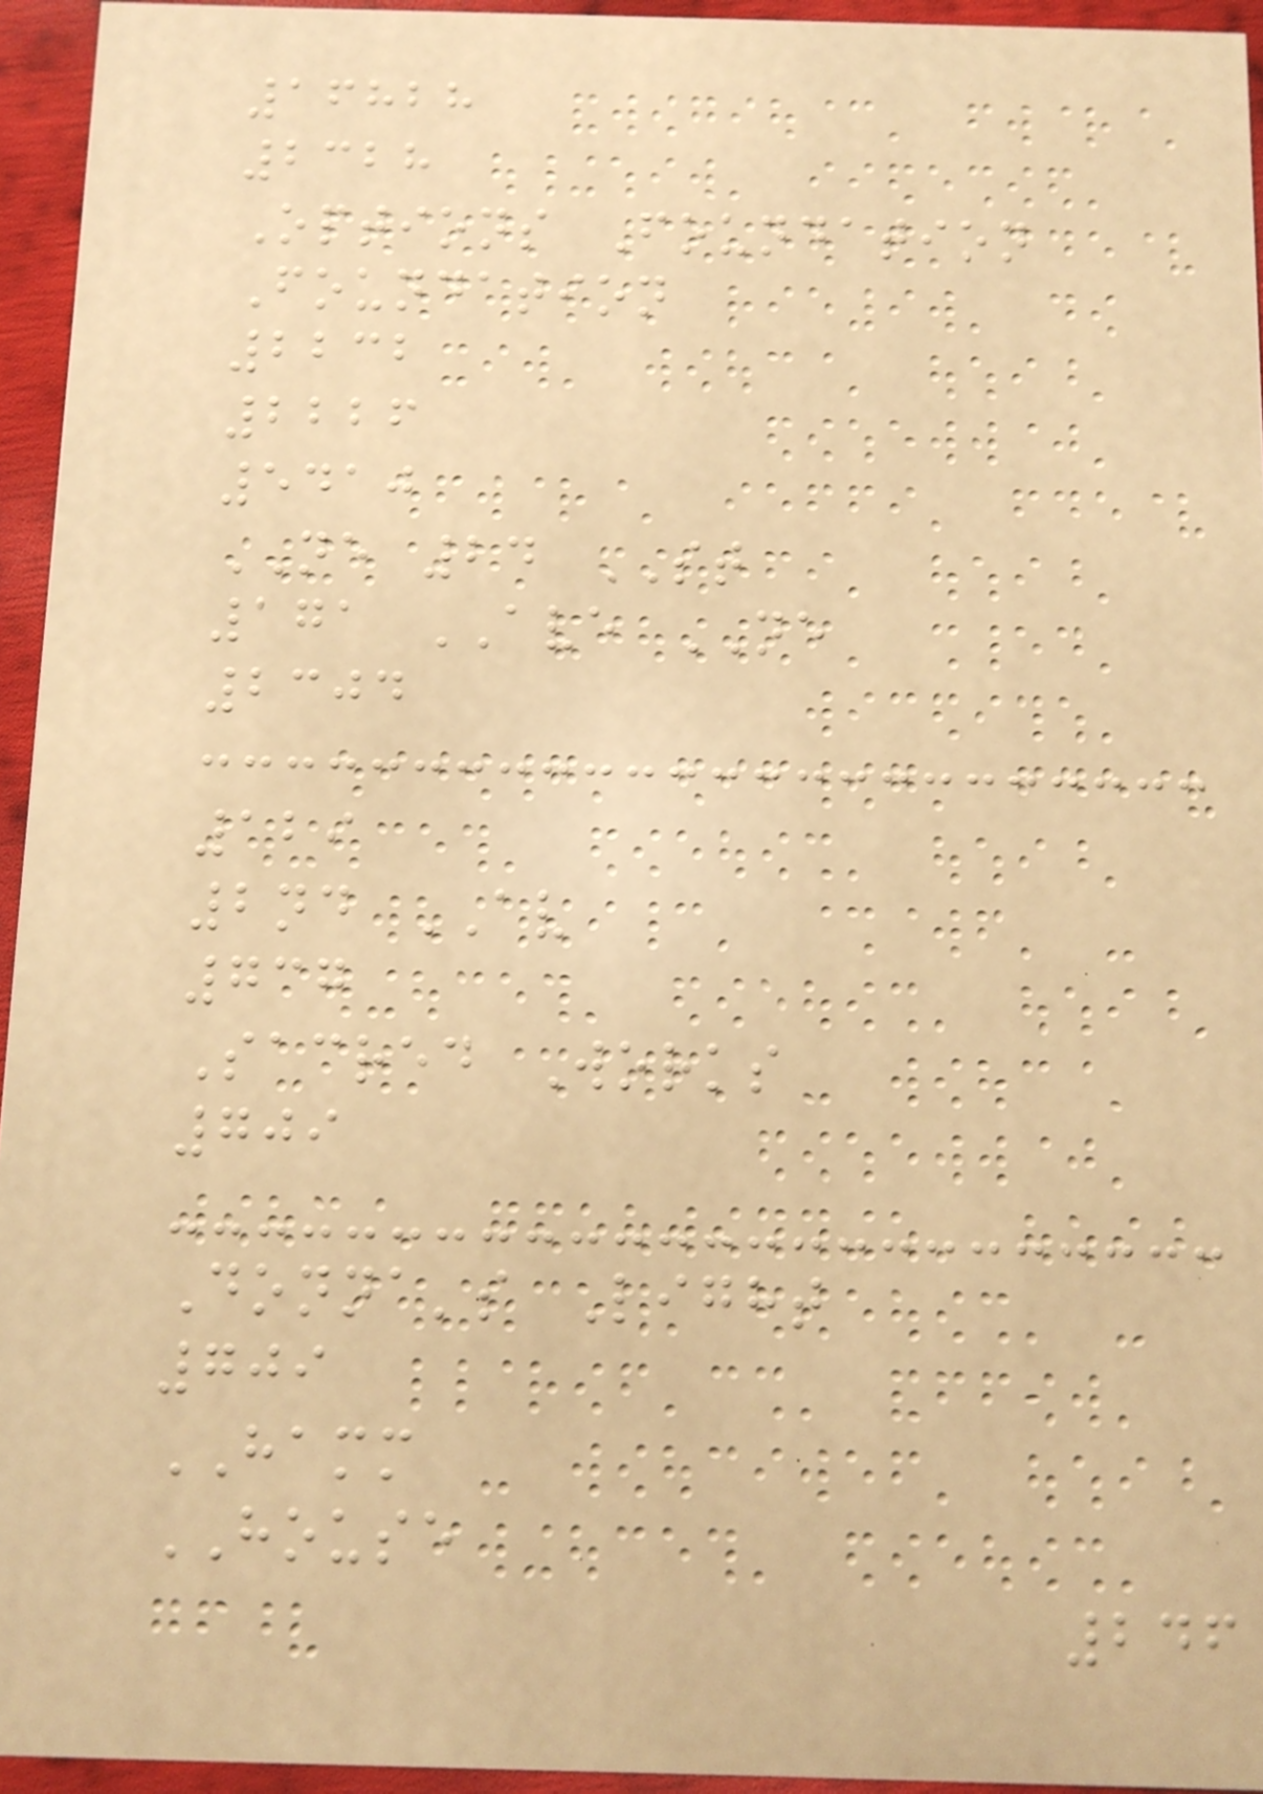16828
2328
Options Foundation
Foundation
2232
2226
5410
NE 24 ST
171 AVE NE
2304
129
2nd AV
737
Sacred Works
709
Donna's Light
709
HAMM
HOUSE
246
